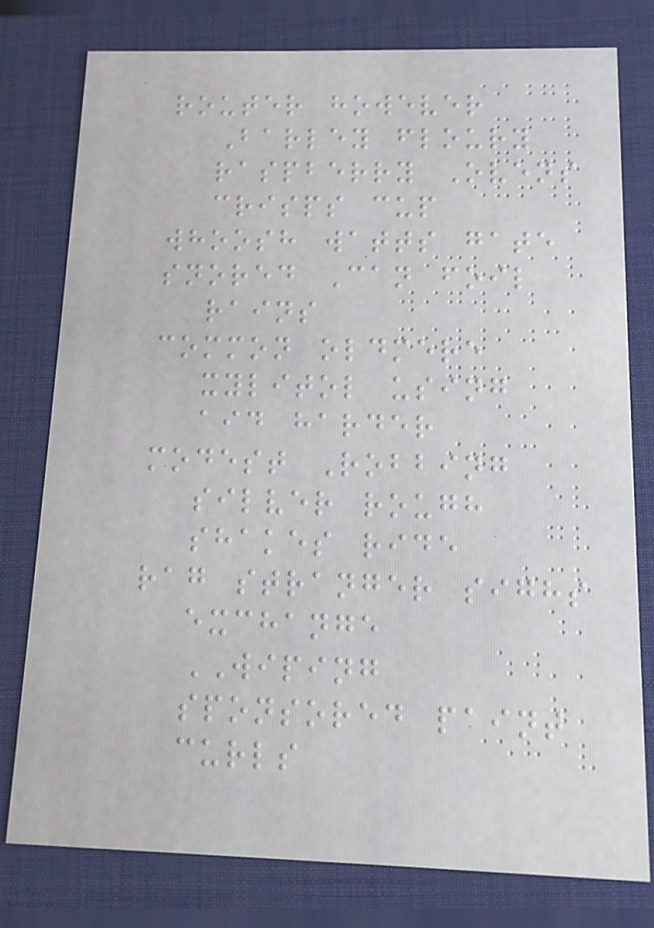router however
Barley floury
raspberry Ovens
crisps cup
whoosh watts gate
snored Can foil
rains
common oldmere
xylitol using
aid harder
modest Robbing
silver rough
shakes ride
rag stranger sighs
exchange
WIPING
sponsored paint
curls
